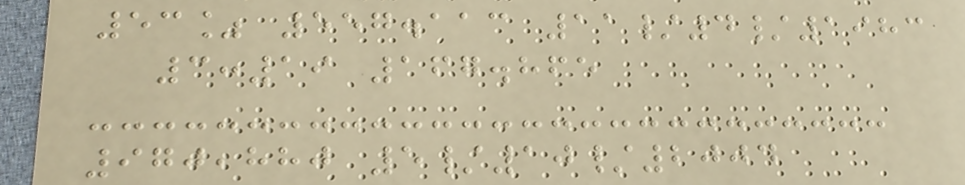53% 557.113 11/4/1983
3:19 167.865
970,880 5/10/2004
